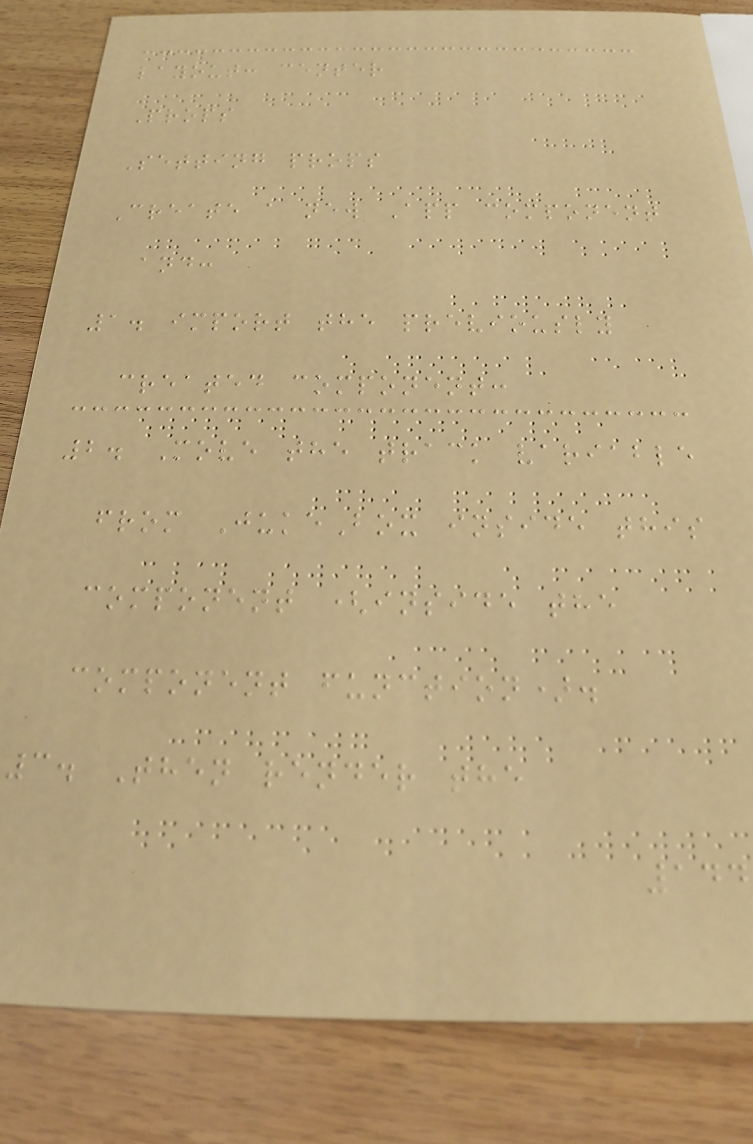layout: center
Props
Setting props
Create a new App component
and:
1. import the previously
created component:
2. Move the track variable
from JukeBox inside this
component (inside the
component function).
3. Then render the
144
